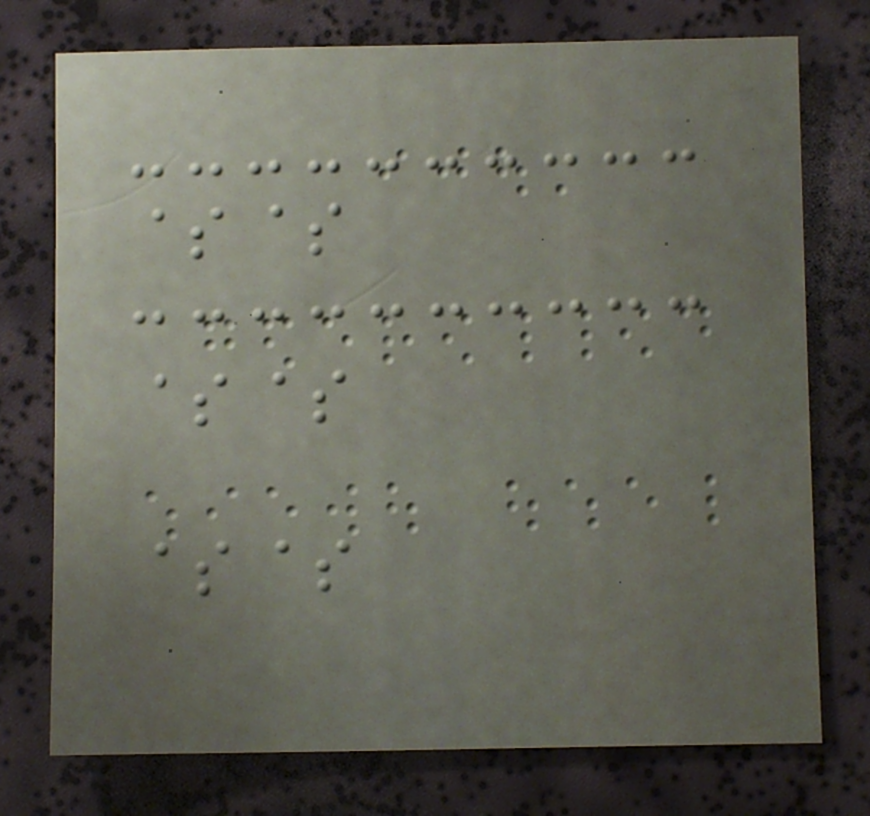$$
$$
$$
